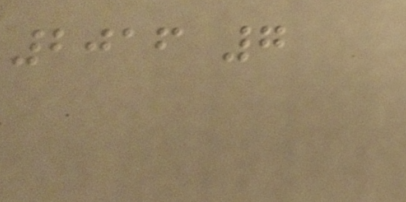2016 7
